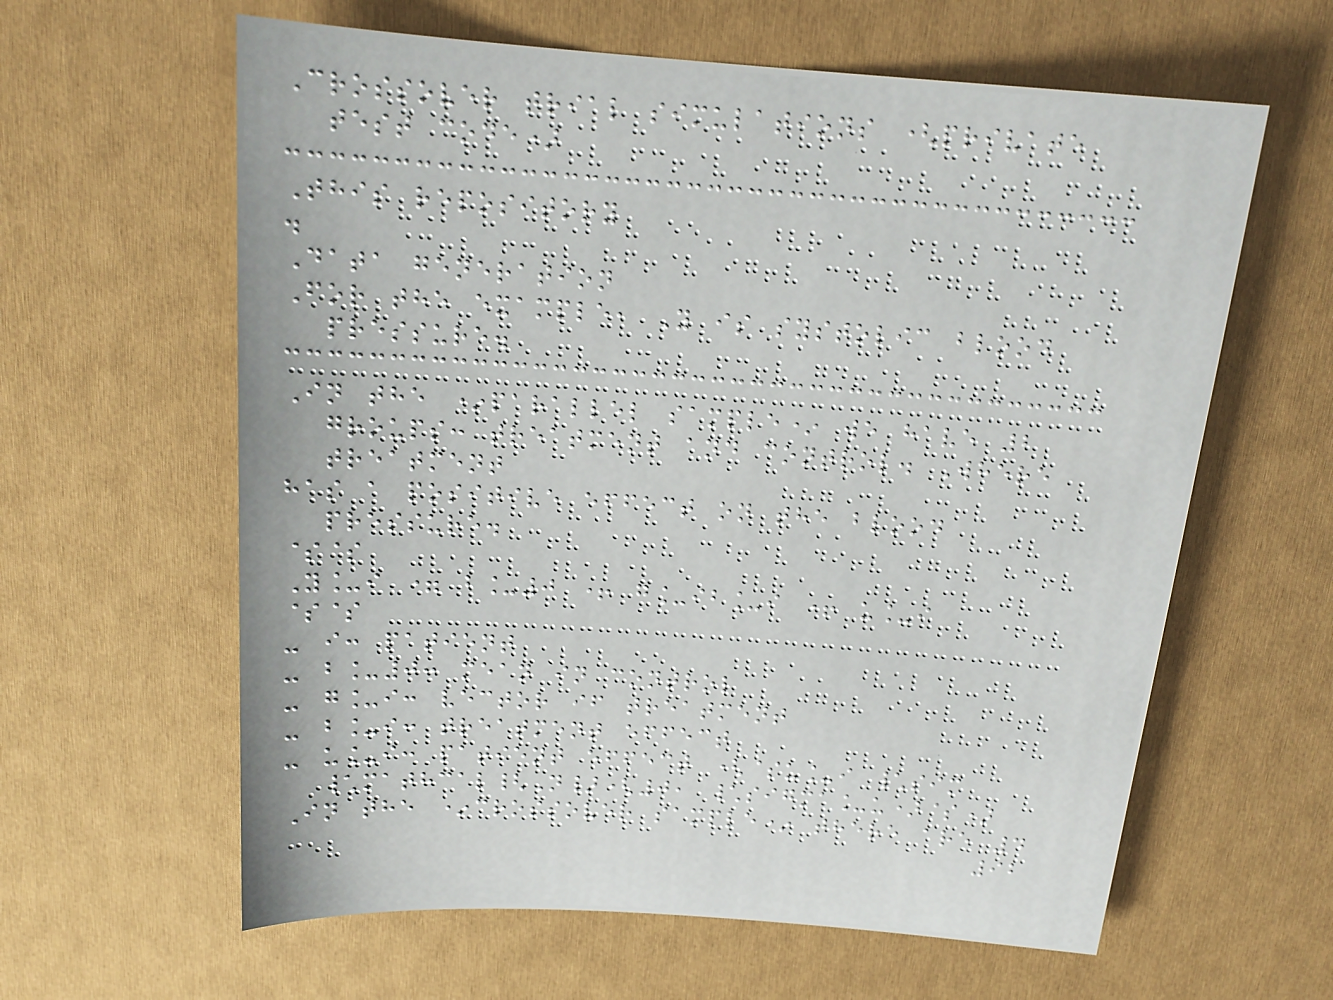Crossover trial simulations (private
test code)
This repository
.
Data generation
For the example, Y is systolic blood
pressure.
In the *parallel sample* we have 2
groups: treatment and control. Where
treatment
has a positive effect on the blood
pressure.
$$
Y_i = b_0 + g_ib_i + u_i
$$
- i: patient
- b_0: mean in control
- g_i: vector if treatment
- b_i: treatment effect
- u_i: patient effect ($u_i \sim
\mathcal{N}(0, \sigma_u)$)
In the *crossover sample* there are 4
92
